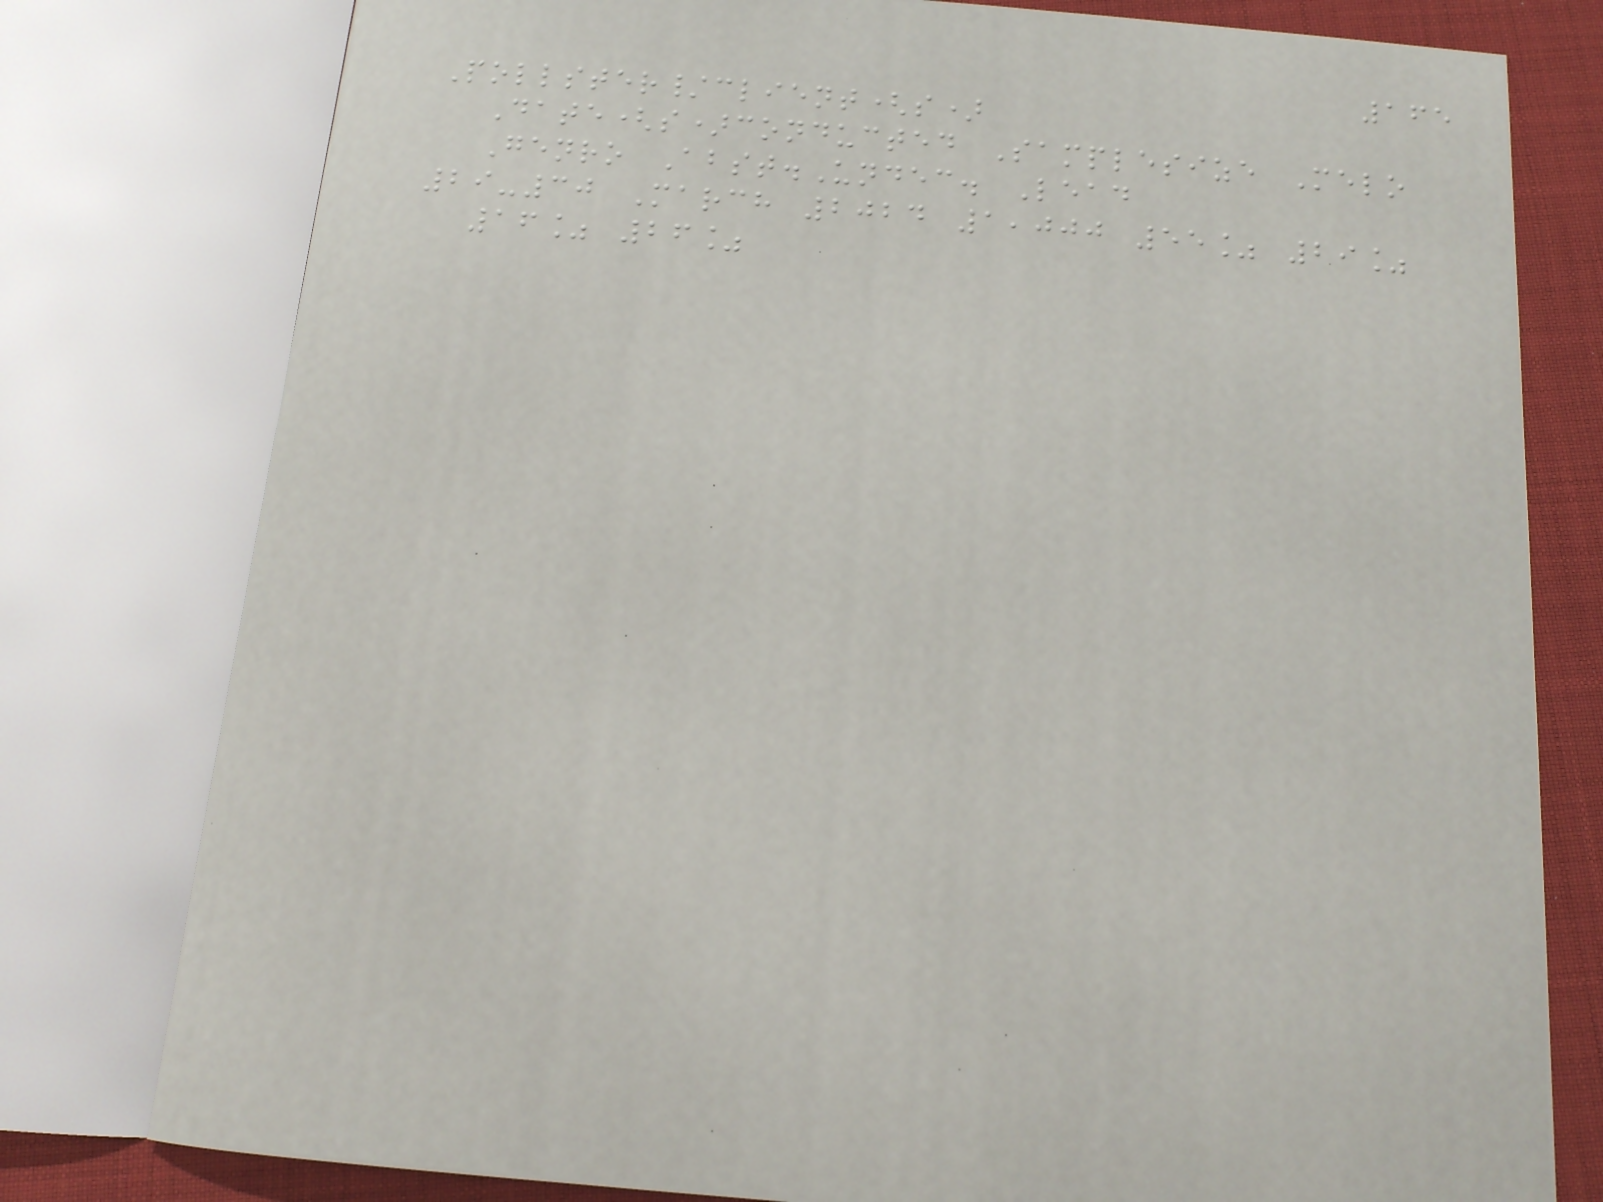165
Pollster/client(s)
Date(s)conducted Samplesize Melo
Genro Abst.Undec. Lead
29-30 March 2024 1,000 55% 29%
16% 26%
